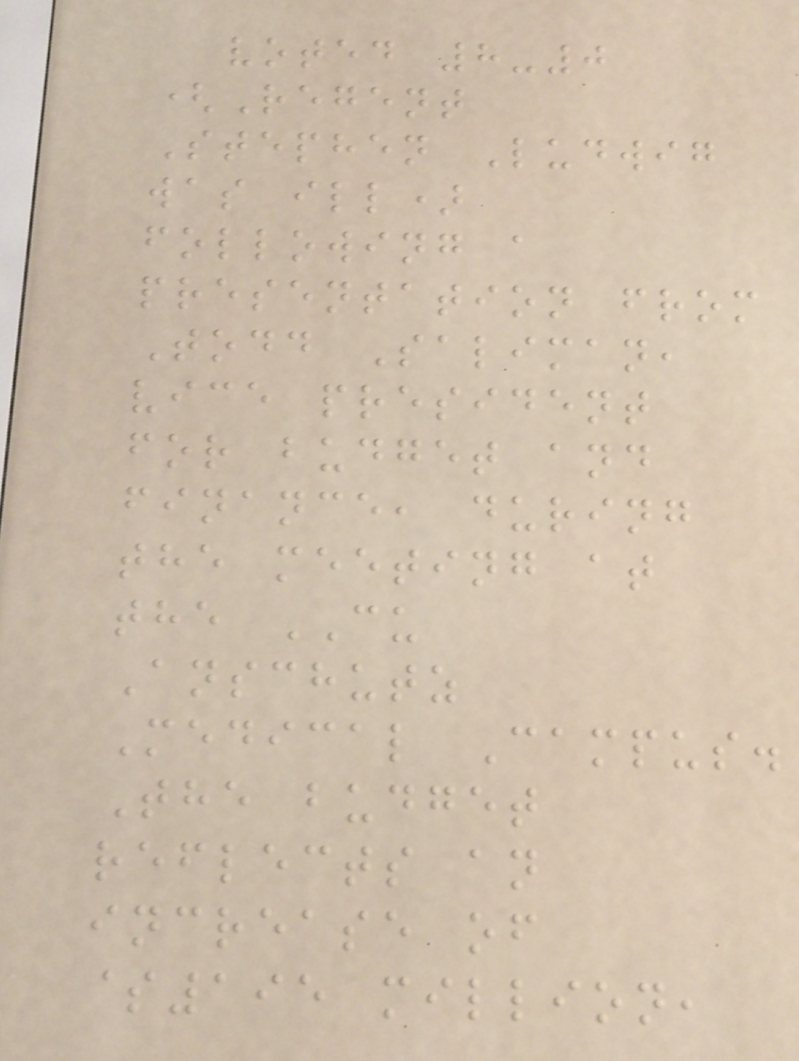voted 8-0
(Regent
Stephen Ludwig
was ill)
following a
presentation from
Todd Saliman,
vice president
for budget and
finance, during
the meeting at
the CU
Anschutz
Medical Campus.
The budget
reflects an
increase of
$195 million,
